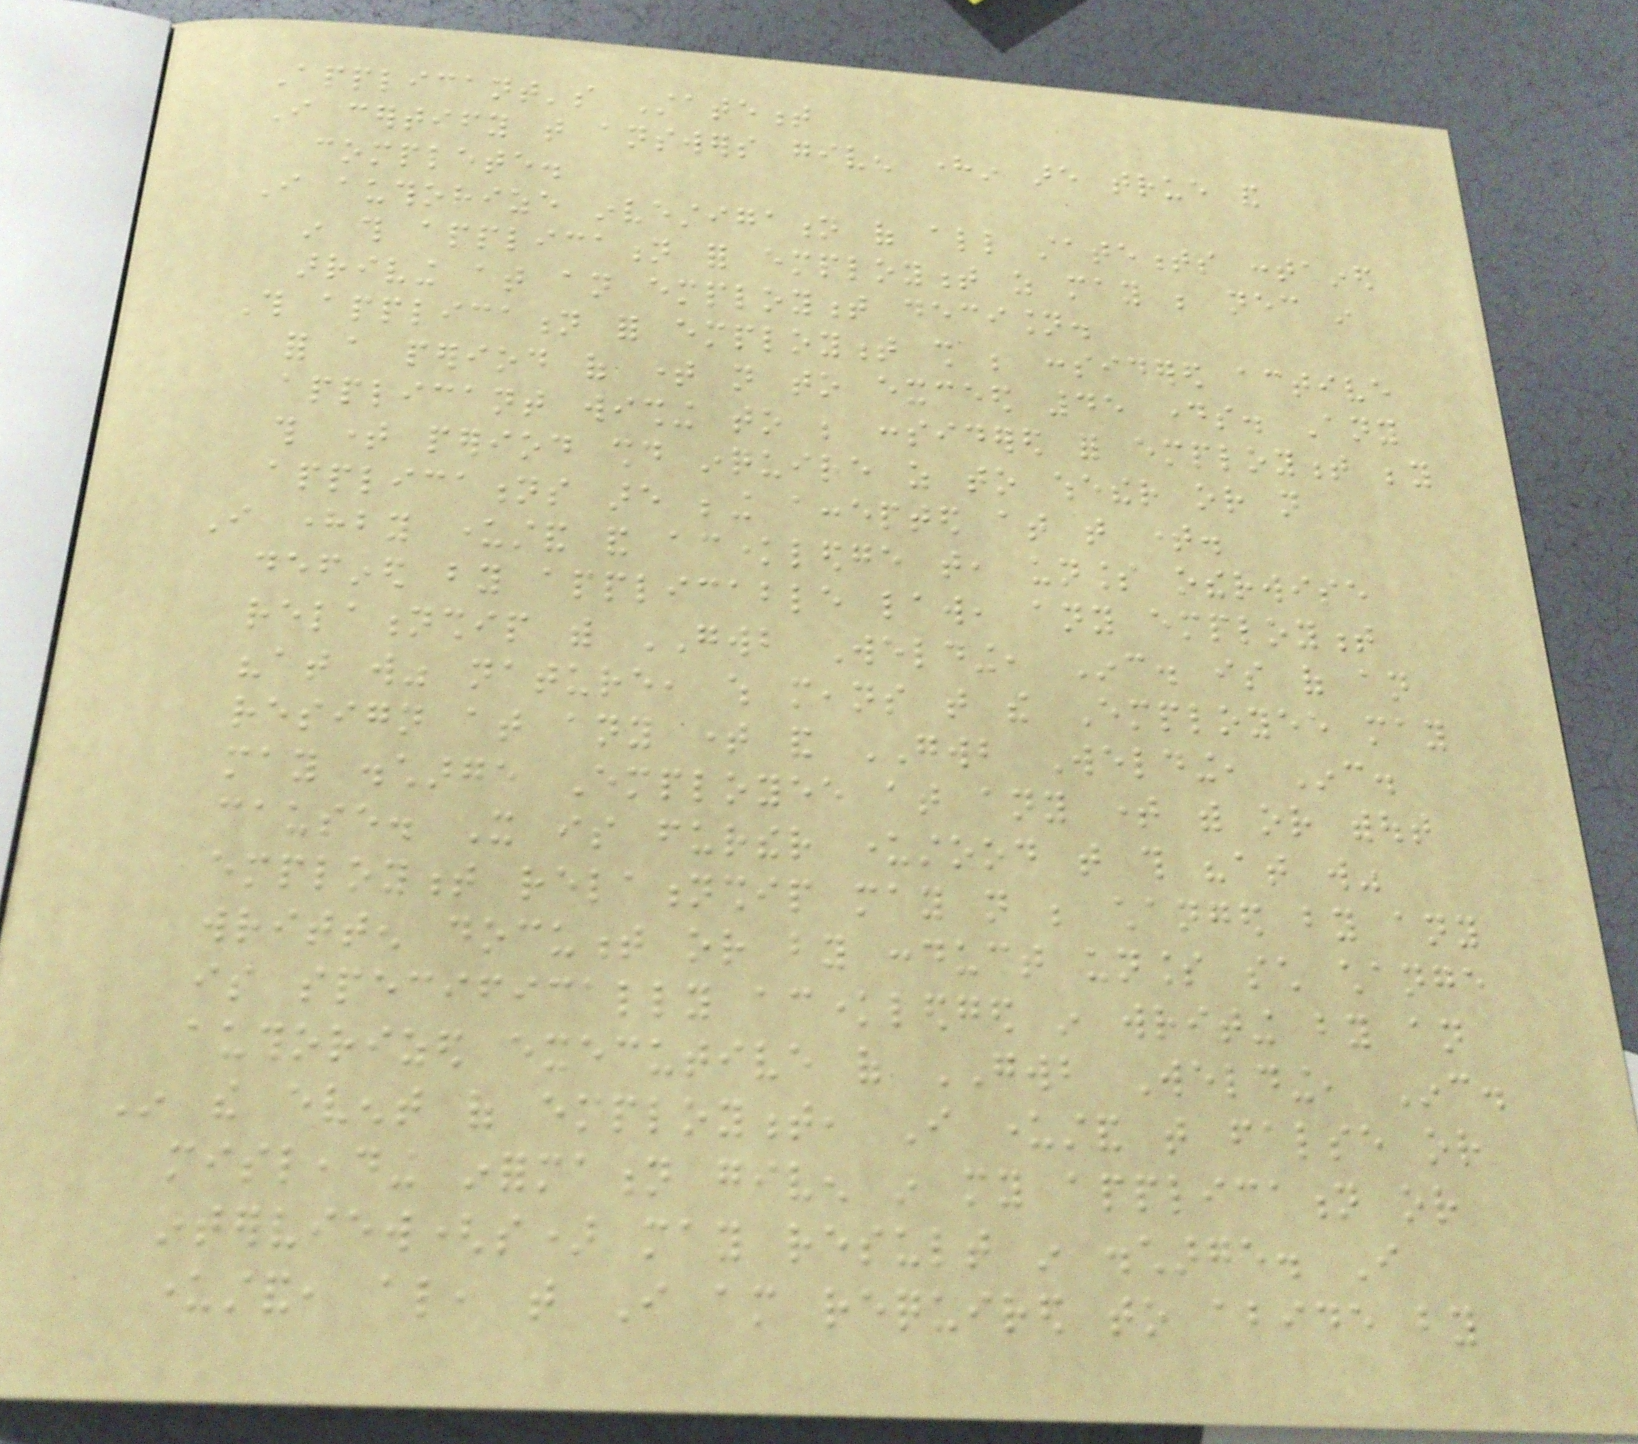Applicant's Statement
I certify that answers given herein are true and
complete.
I authorize investigation of all statements contained
in this application for employment as may be necessary in
arriving at an employment decision.
This application for employment shall be considered active
for a period of time not to exceed 45 days. Any
applicant wishing to be considered for employment beyond
this time period should inquire as to whether or not
applications are being accepted at that time.
I hereby understand and acknowledge that, unless otherwise
defined by applicable law, any employment
relationship with GWB Welding, Inc. is of an
"at will" nature, which means that the Employee may
resign at any time and GWB Welding, Inc.
may discharge Employee at any time with or without
cause. It is further understood that this "at will"
employment relationship may not be changed by any
written document or by conduct unless such change
is specifically acknowledged in writing by an
authorized executive of GWB Welding, Inc.
In the event of employment, I understand that false or
misleading information given in my application or
interview(s) may result in discharge. I
understand, also, that I am required to abide by
